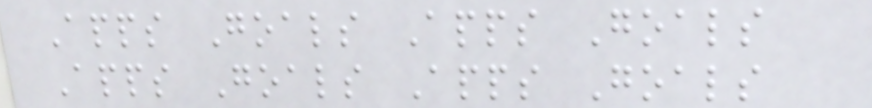Apps Goals Apps Goals
Apps Goals Apps Goals
